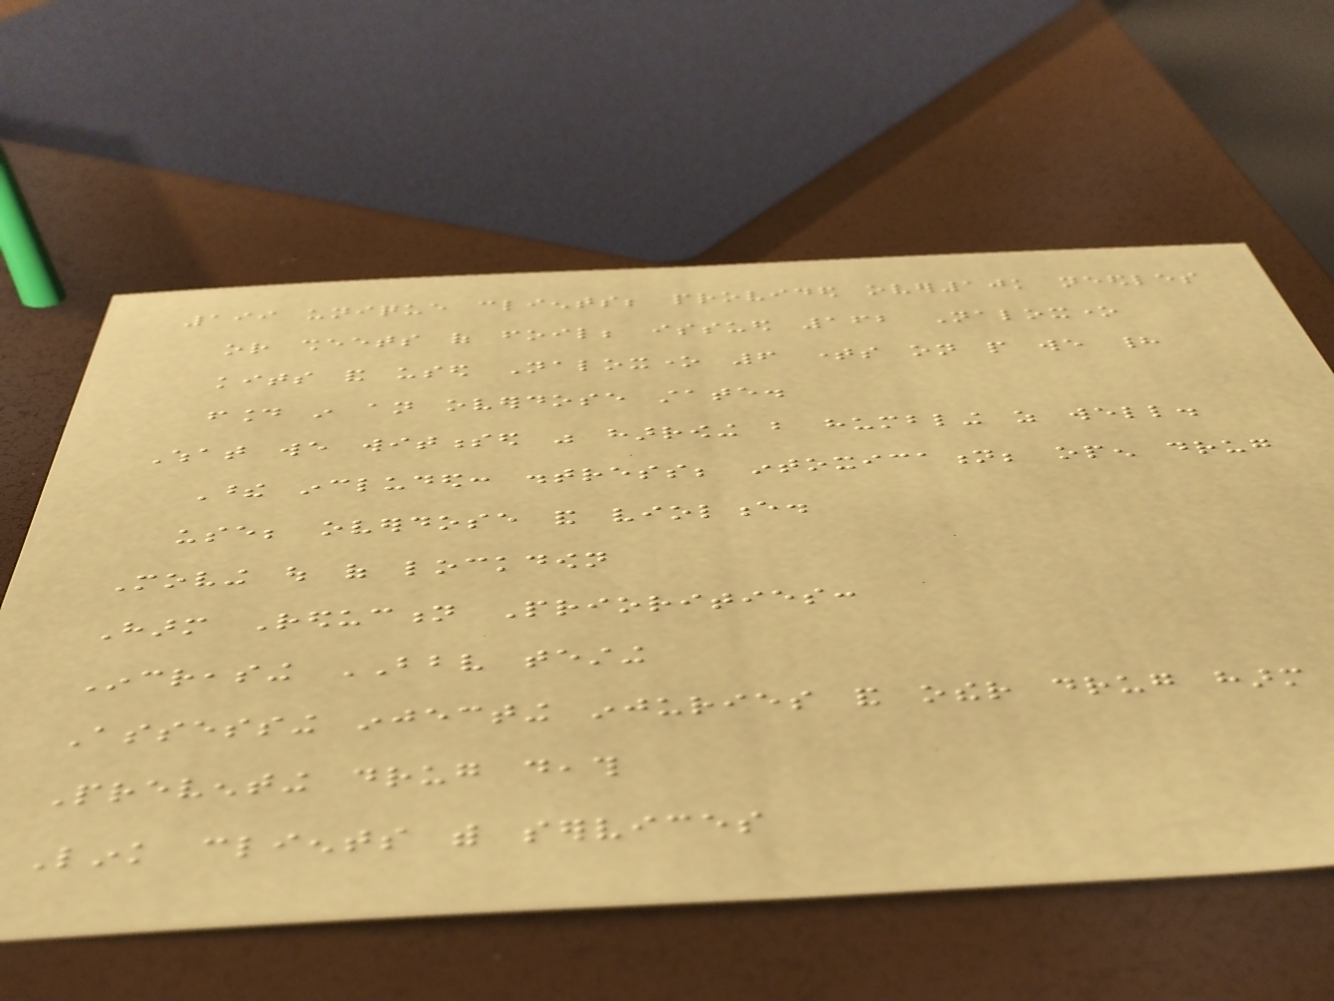199 unique clients; provided over10k needles
or sheets of foil; issued 162 Naloxone
kits and used Naloxone 6 times on people we had
found in an overdose state.
What we witnessed was harrowing but humbling as well.
These included: distress; intoxication; open drug
use; overdose and violence.
Moving out of lockdown
Harm Reduction Priorities:
Increasing BBV testing
Assessing injecting injuries and other drug harm
Preventing drug death
Link clients with services
